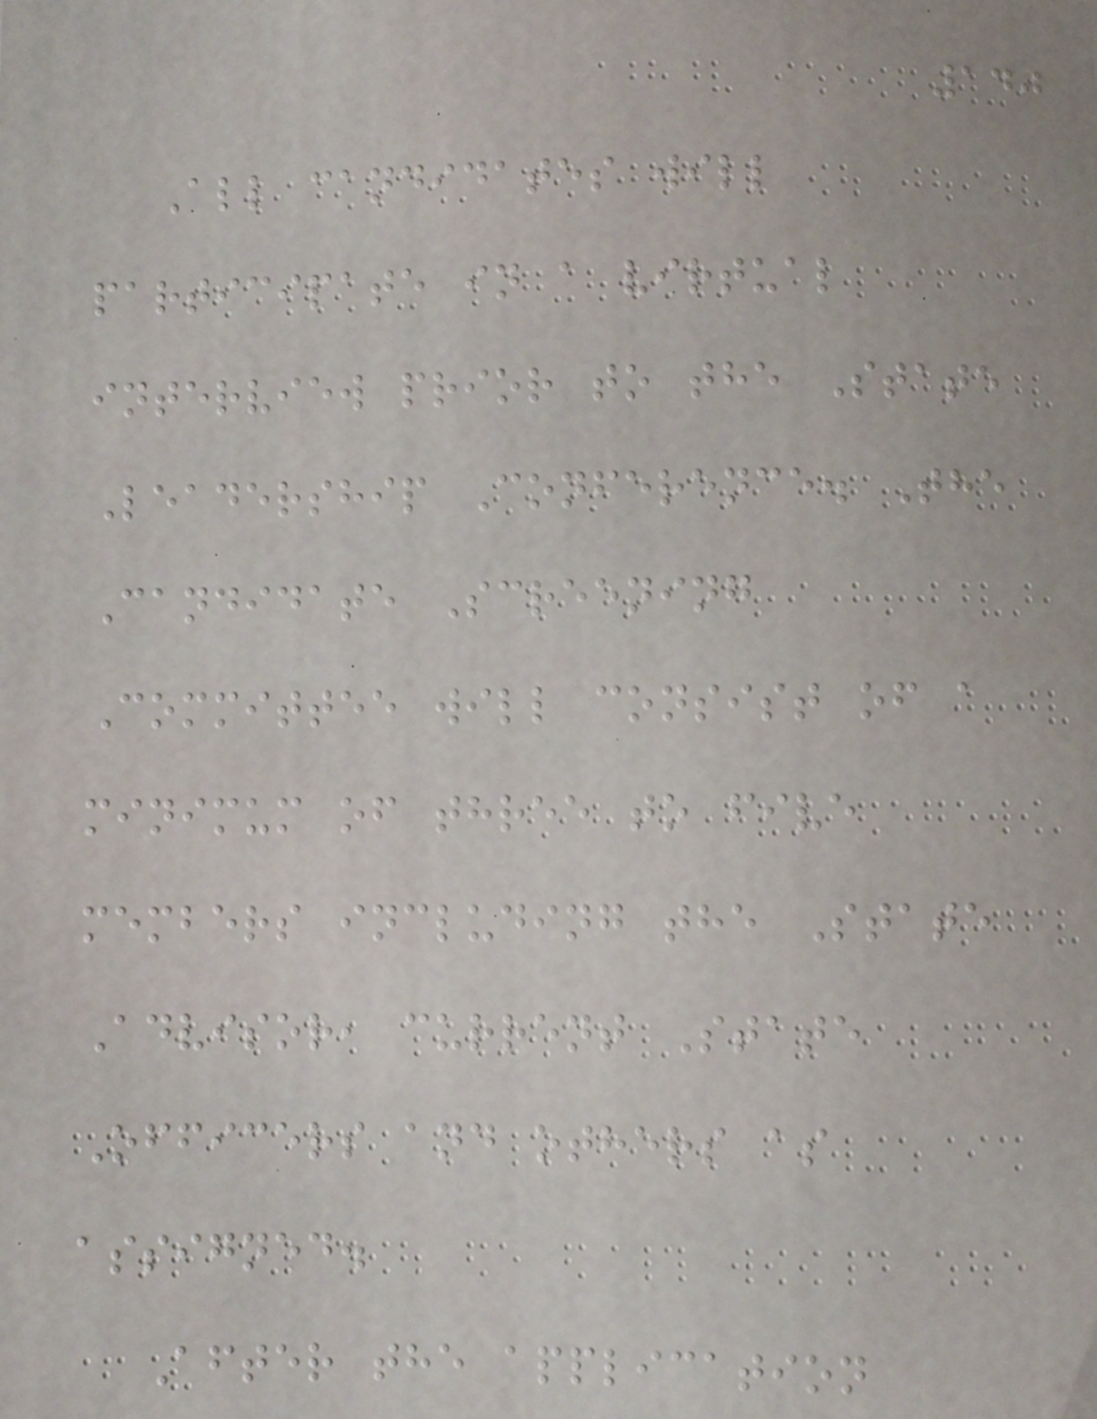140
All candidates will
participate in a virtual
interview prior to the State
Leadership Conference. The
Candidate Screening
Committee will consist of a
minimum of three to five
members including the State
Advisor, current State
Officers and others as
assigned.
After the application
